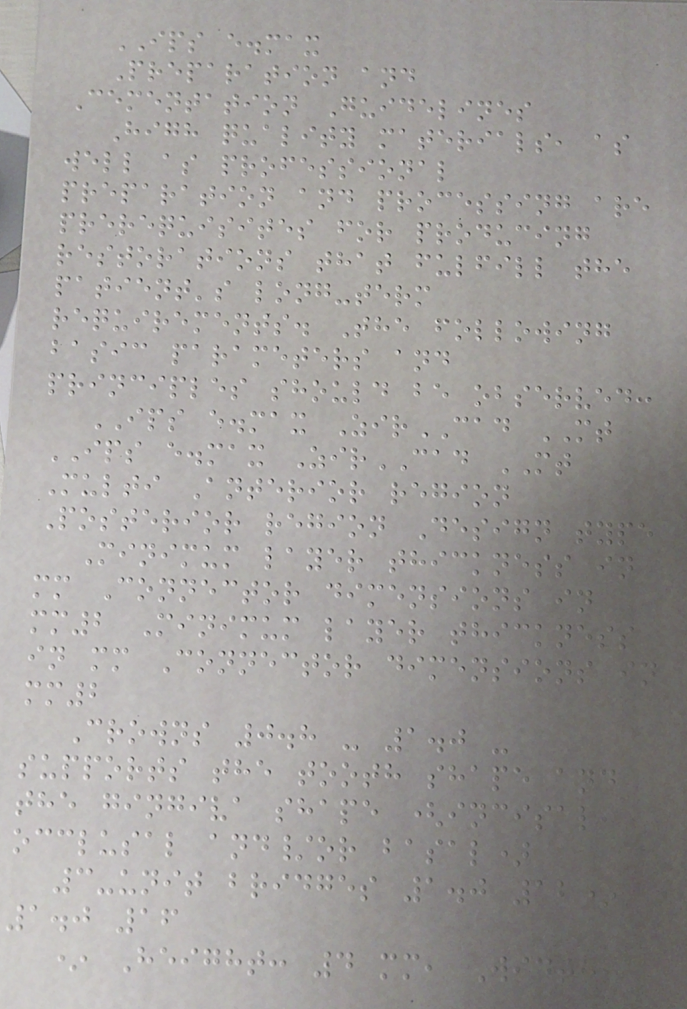IPS e.max
Preparation and
Cementation Guidelines
High quality materials, as
well as professional
preparation and processing are
prerequisites for producing
restorations that fulfill the
patient's long-term
requirements. The following
basic parameters and
principles should be observed:
IPS e.max ZirCAD MT
IPS e.max ZirCAD MT
Multi Anterior region
Posterior region Design type
Minimum layer thickness in
mm Connector dimensions in
mm2 Minimum layer thickness
in mm Connector dimensions in
mm2
Crowns 0.8 - 1.0 -
supports the tooth shape and
the gingiva shape (incisal,
occlusal and/or basal)
3-unit bridges 1.0 12*
1.0 16
* Height: 4 mm, Width:
